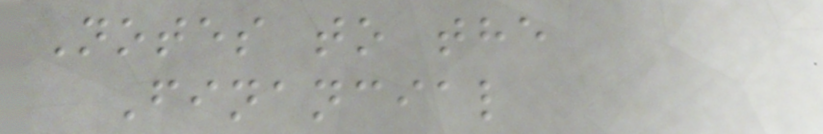Notes to the
Financial
